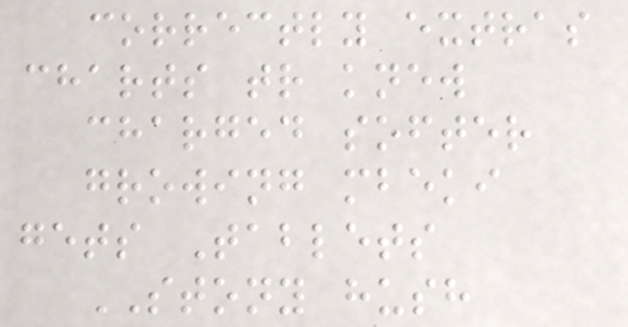correctly extras
charts tr knew
charged softer
growing mbeki
gets Tablets
STONY hush
